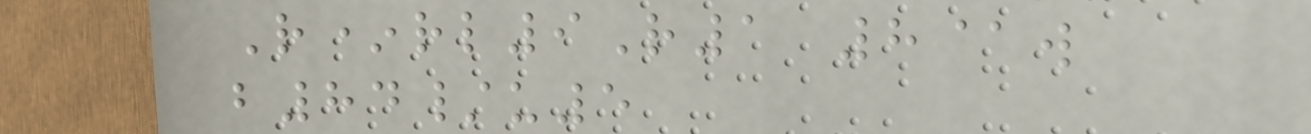R*rl9R1 8@w
b84/u5
